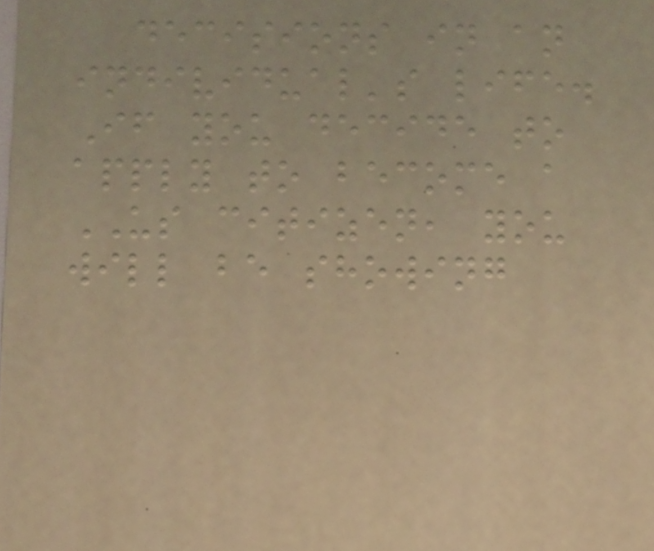decisions in an
individual's life.
If you decide to
apply to become a
US citizen, you
will be showing
